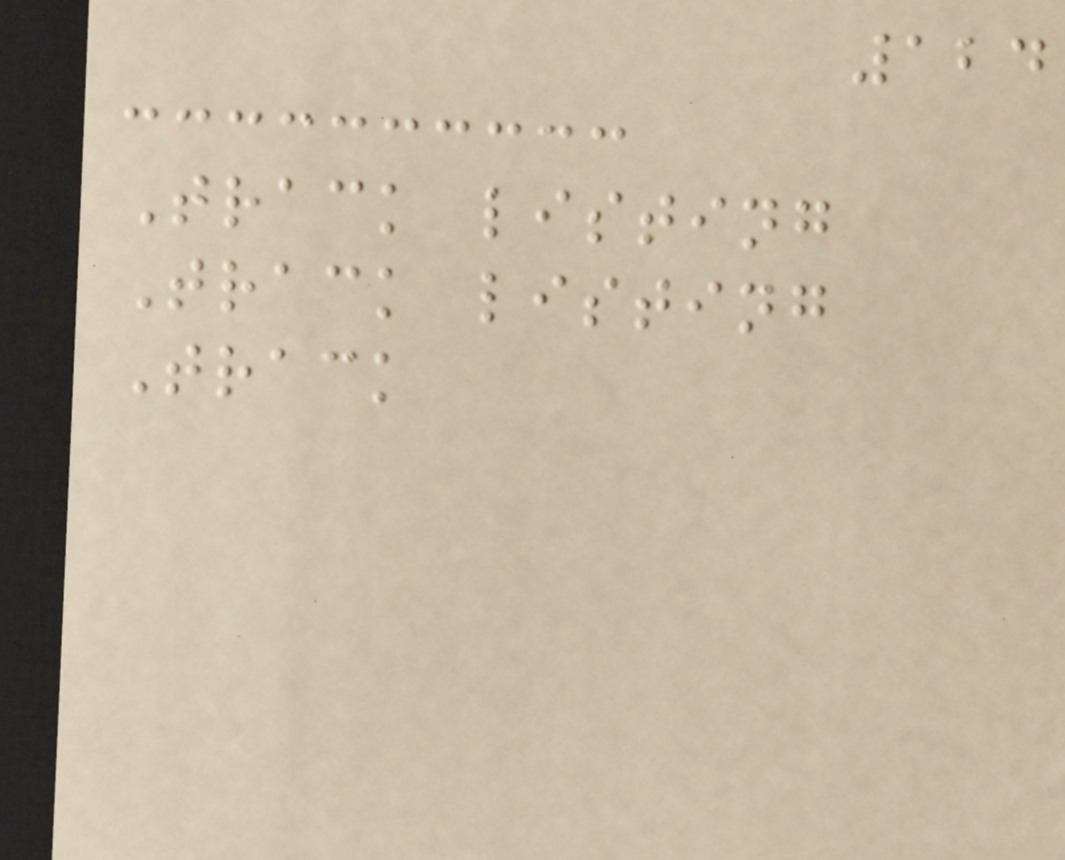124
Track listing
Track listing
Track
